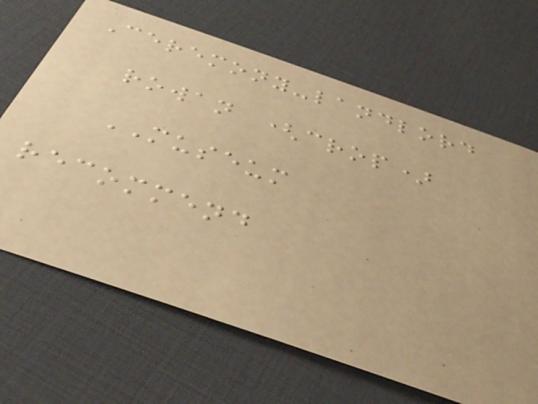Ceremony-landlord
rowan (crop)
MUSEUM
recommend
